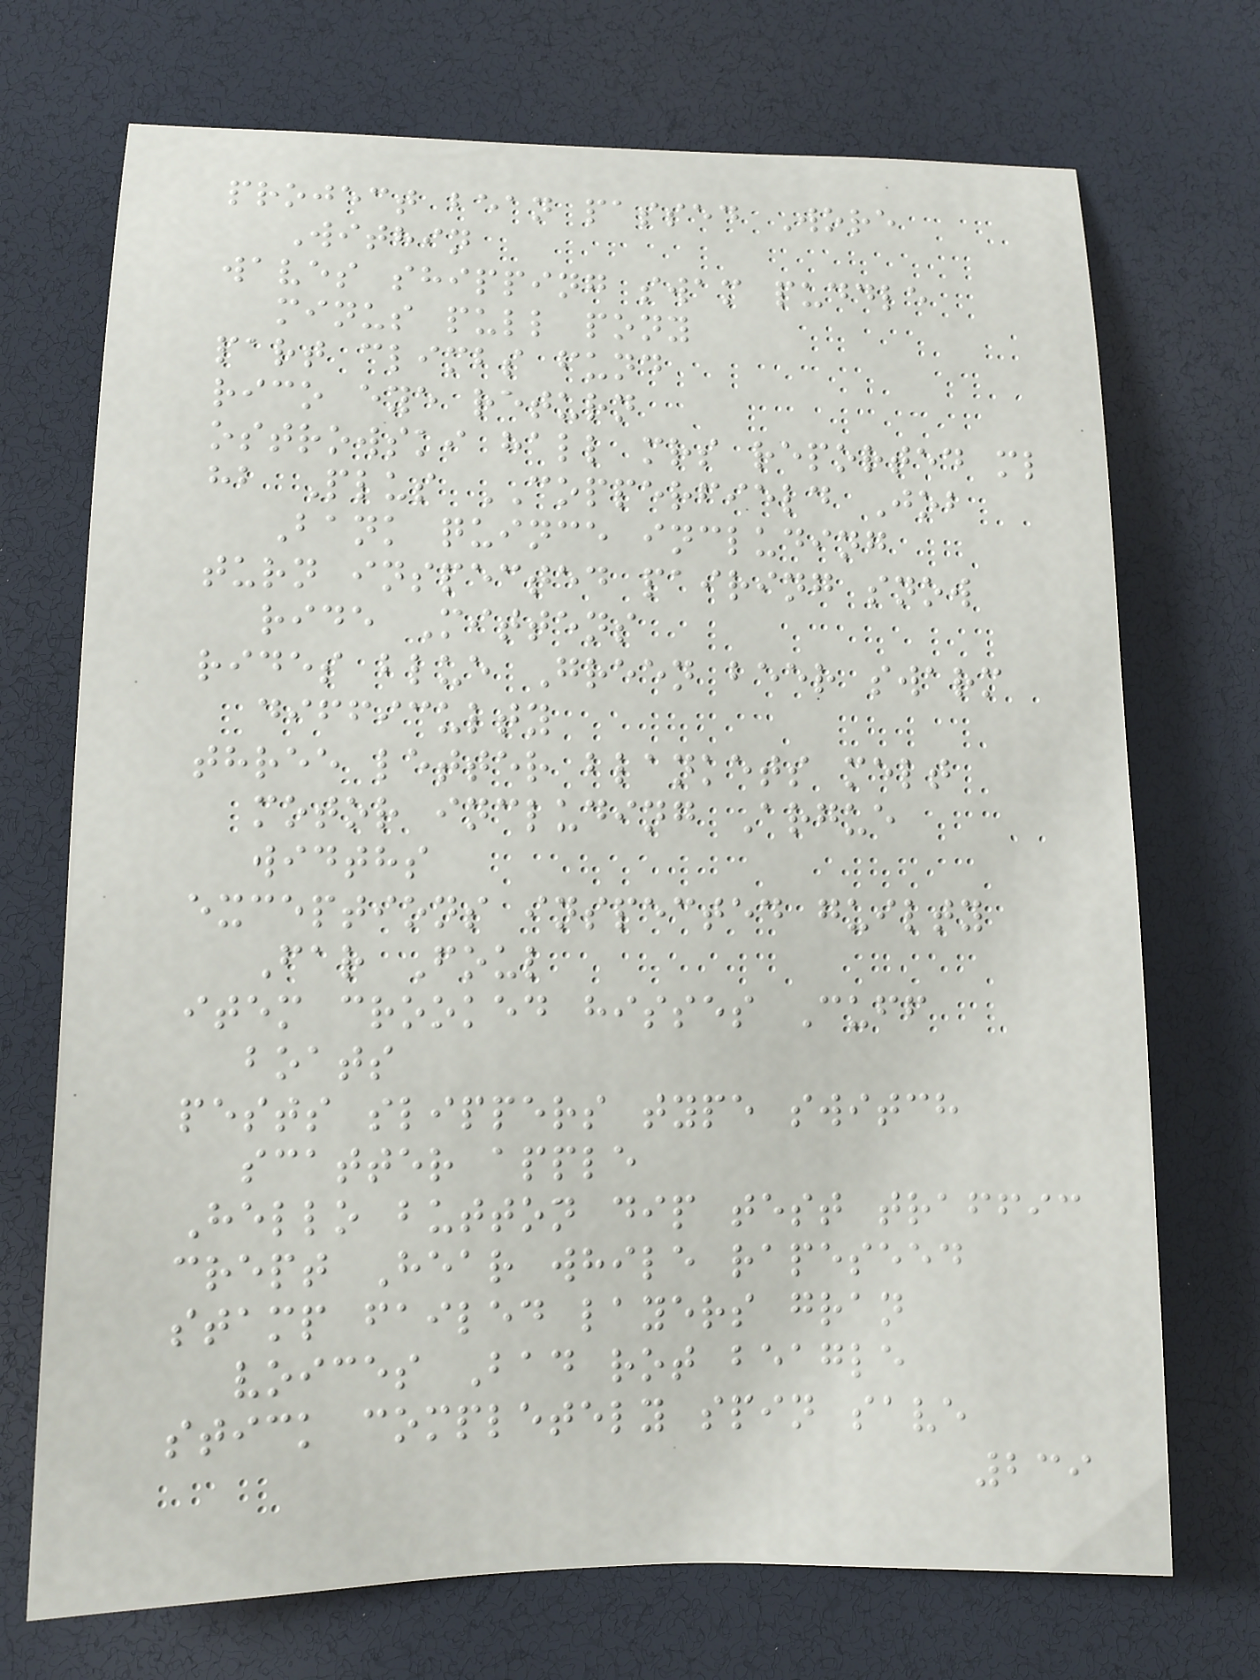project bean passed Wore
Within
waves shipping swam puddle
minus pull pony
part climbs fund
rico eye return
ostrowski hall mrs reported ml
hb Plus COPPERFIELD Job
Bank quince including
turn inspected pairing snow
ride Mittens
rides blue Green beer swarm
difficulty
three letter blankets melt
motor including Argue
widths
exceptions inspected guilty
Far Foul
item crooked hisses Cuff
boats
pests slippers type switch
scatter apple
Hello button dip test traffic
crept Hear while rapeseed
stamp failed layers gran
voices Bad rot beagle
stick completely spin save
239
